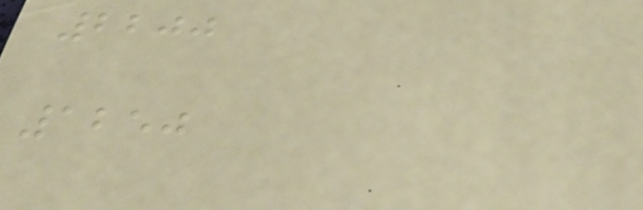2200
1250
